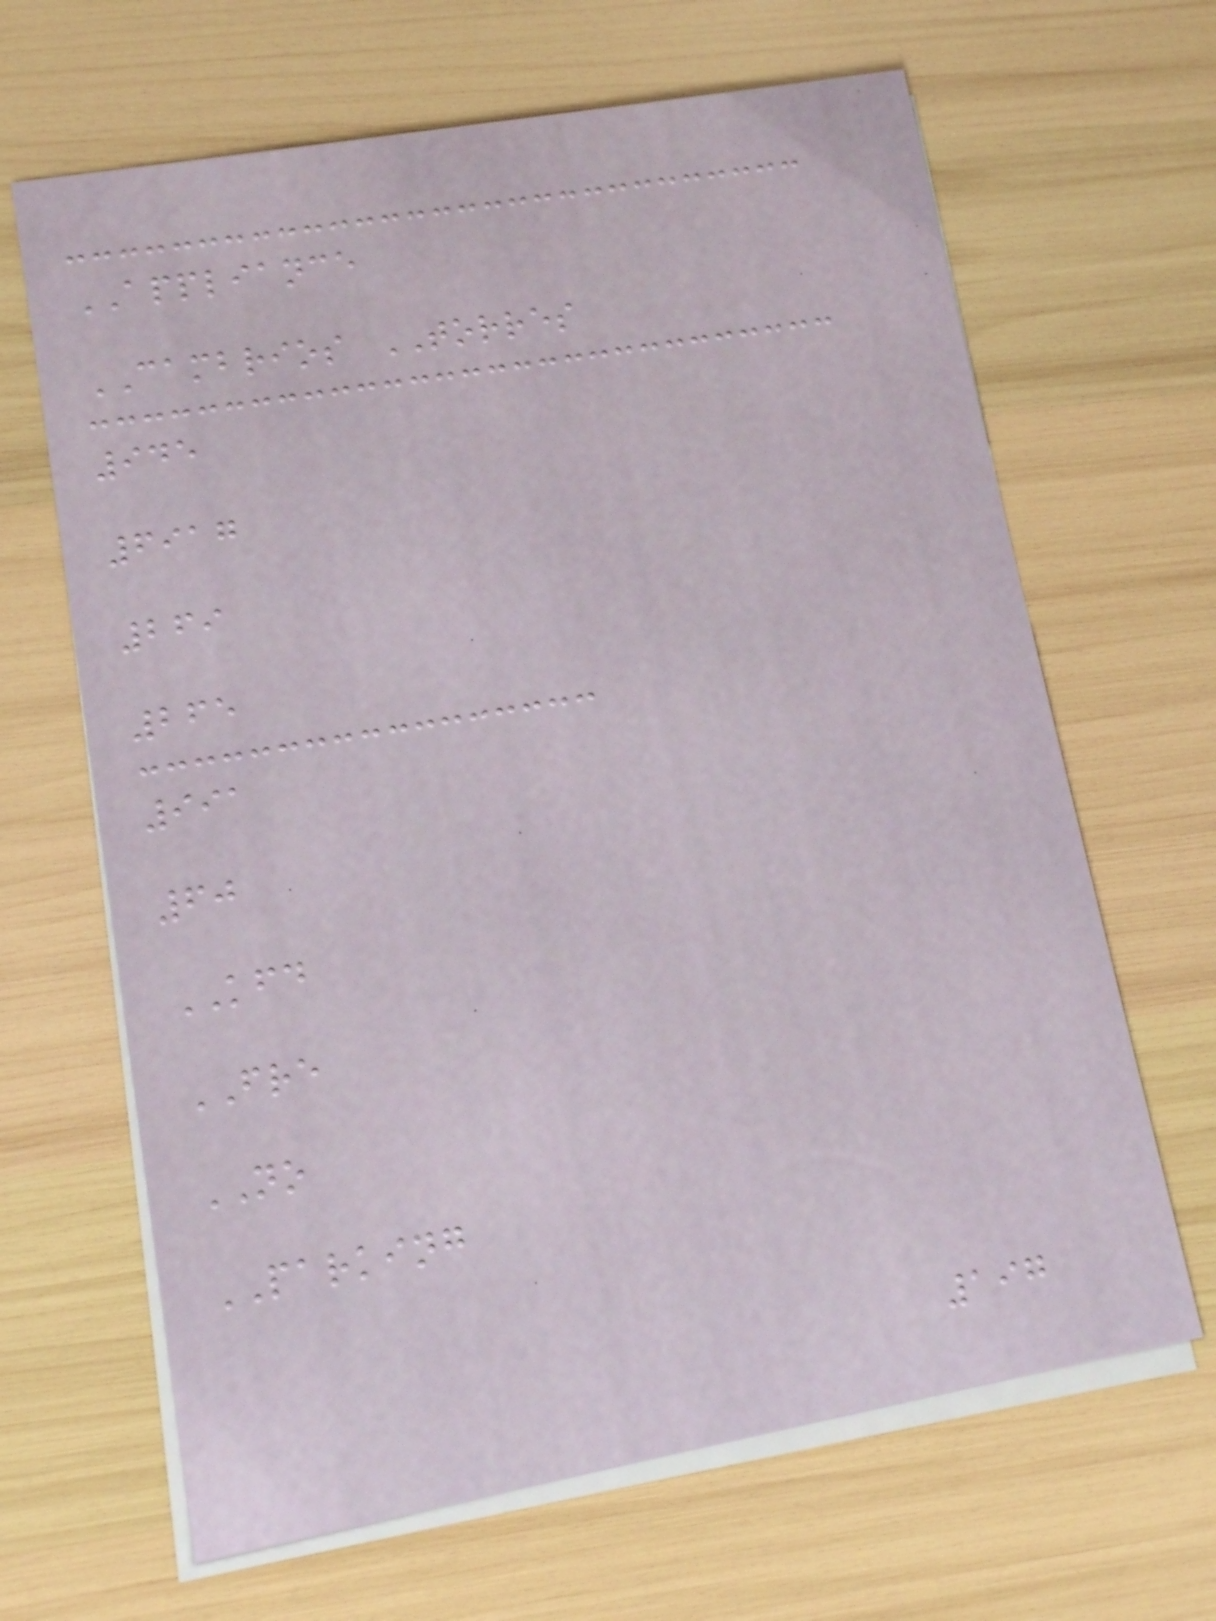APPLIANCE
CAMBRIOS TORRES
945
6917
269
265
991
60
KFD
FRE
NO
PARKING
197
